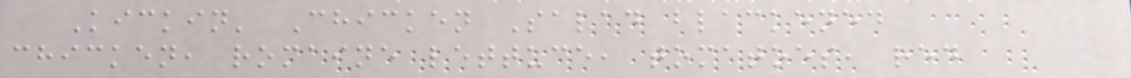Kickin' Chicken Salad blackened
chicken, romaine lettuce, tomatoes, red
